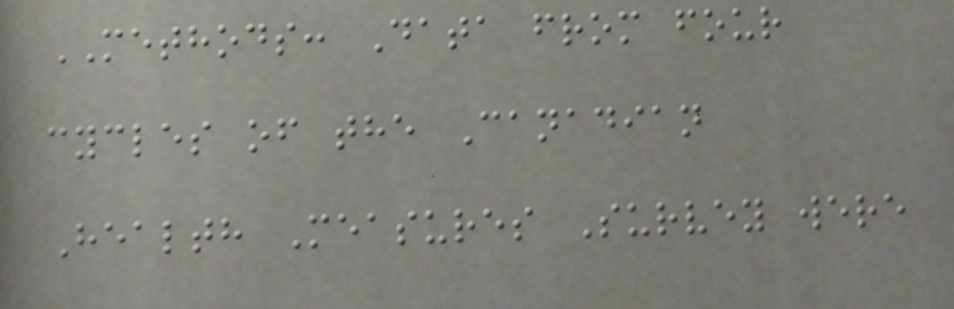METHODS: Data from four
cycles of the Canadian
Health Measures Survey were
